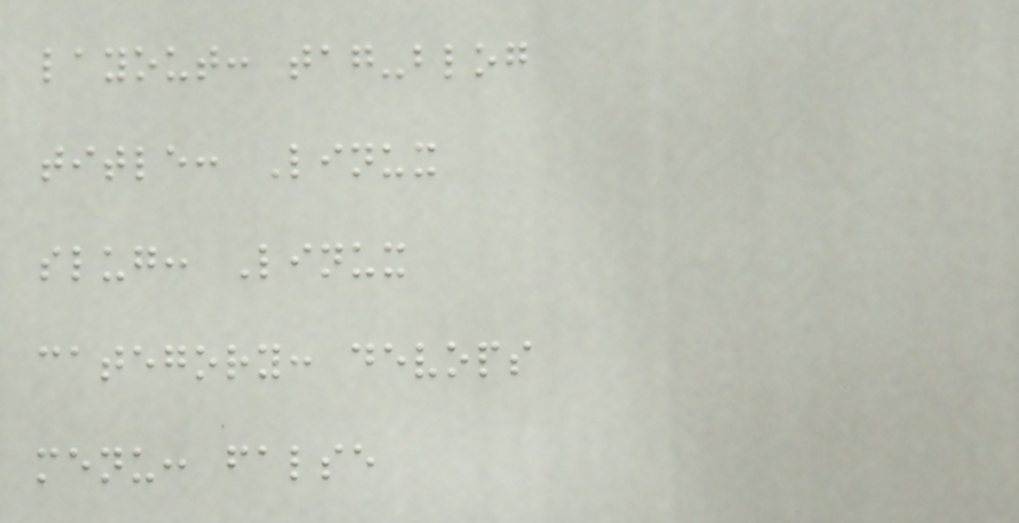layout: tag-blog
title: Linux
slug: Linux
category: devops
menu: false
